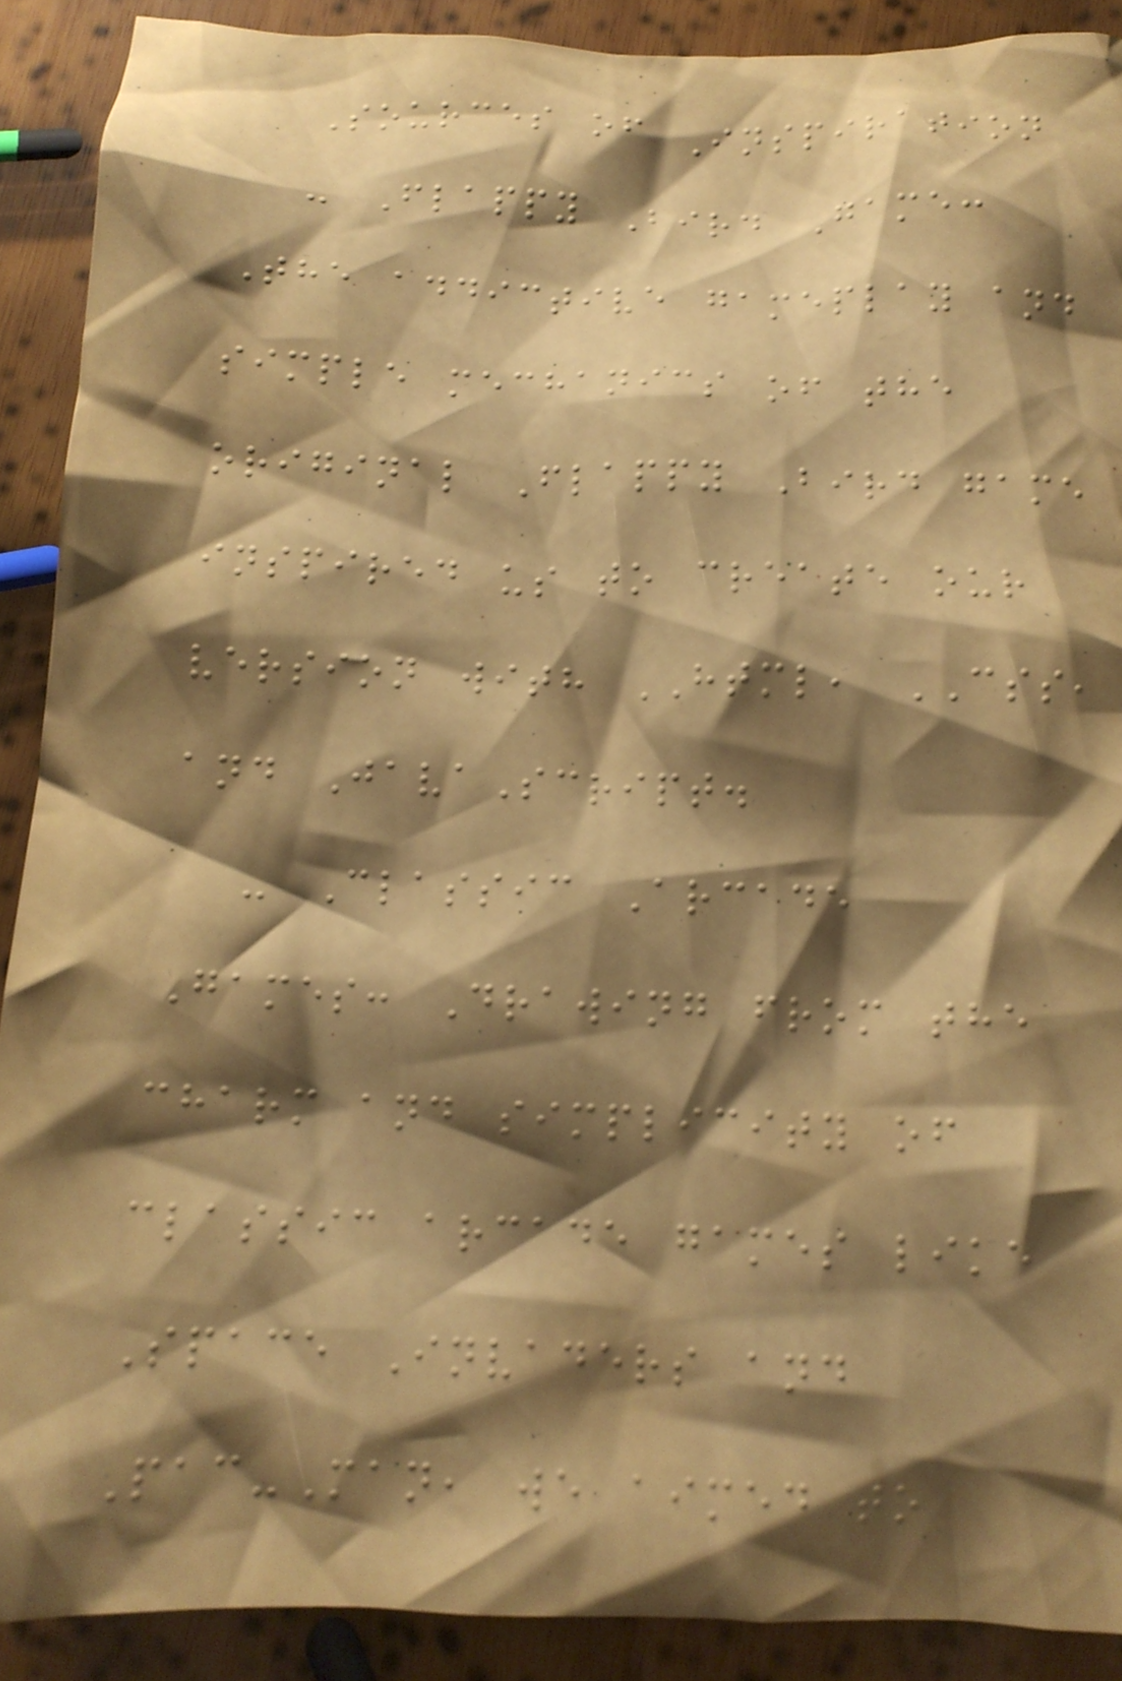Sources of Inspiration
- Flappy Bird Game:
The addictive gameplay and
simple mechanics of the
original Flappy Bird game
inspired us to create our
version with HTML, CSS,
and JavaScript.
- Classic Arcade
Games: Drawing from the
charm and simplicity of
classic arcade games like
Space Invaders and
Pac-Man, we aimed to
